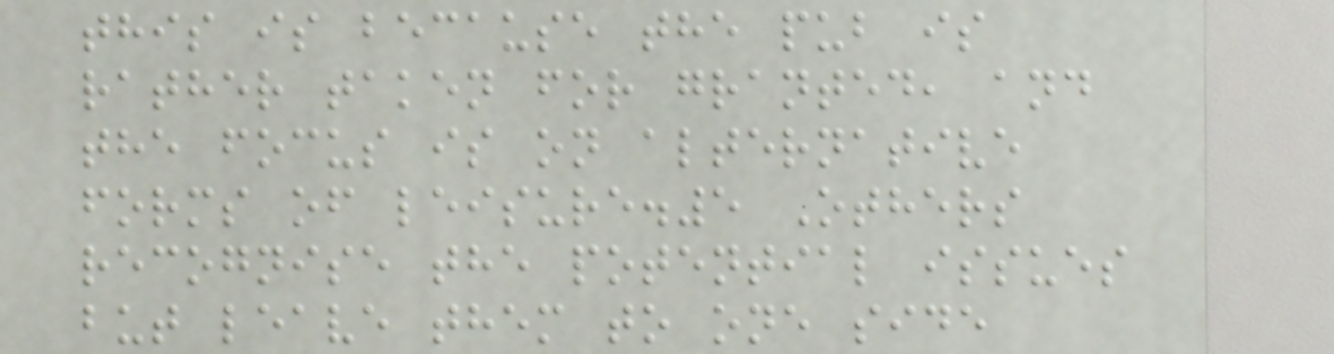this is because the pub is
rather taken for granted, and
the focus is on alternative
forms of leisure.5 Others
recognise the potential issues
but leave them to one side
